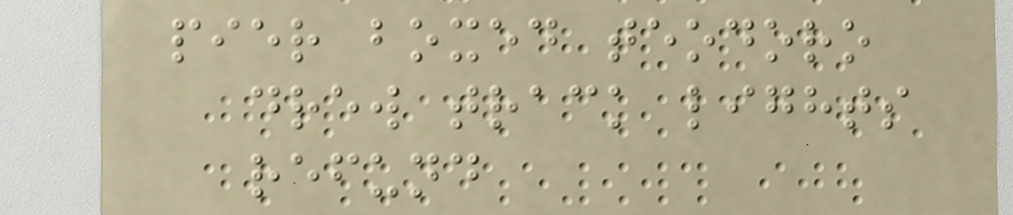pier boxed teodoro
drew track lights
refund
